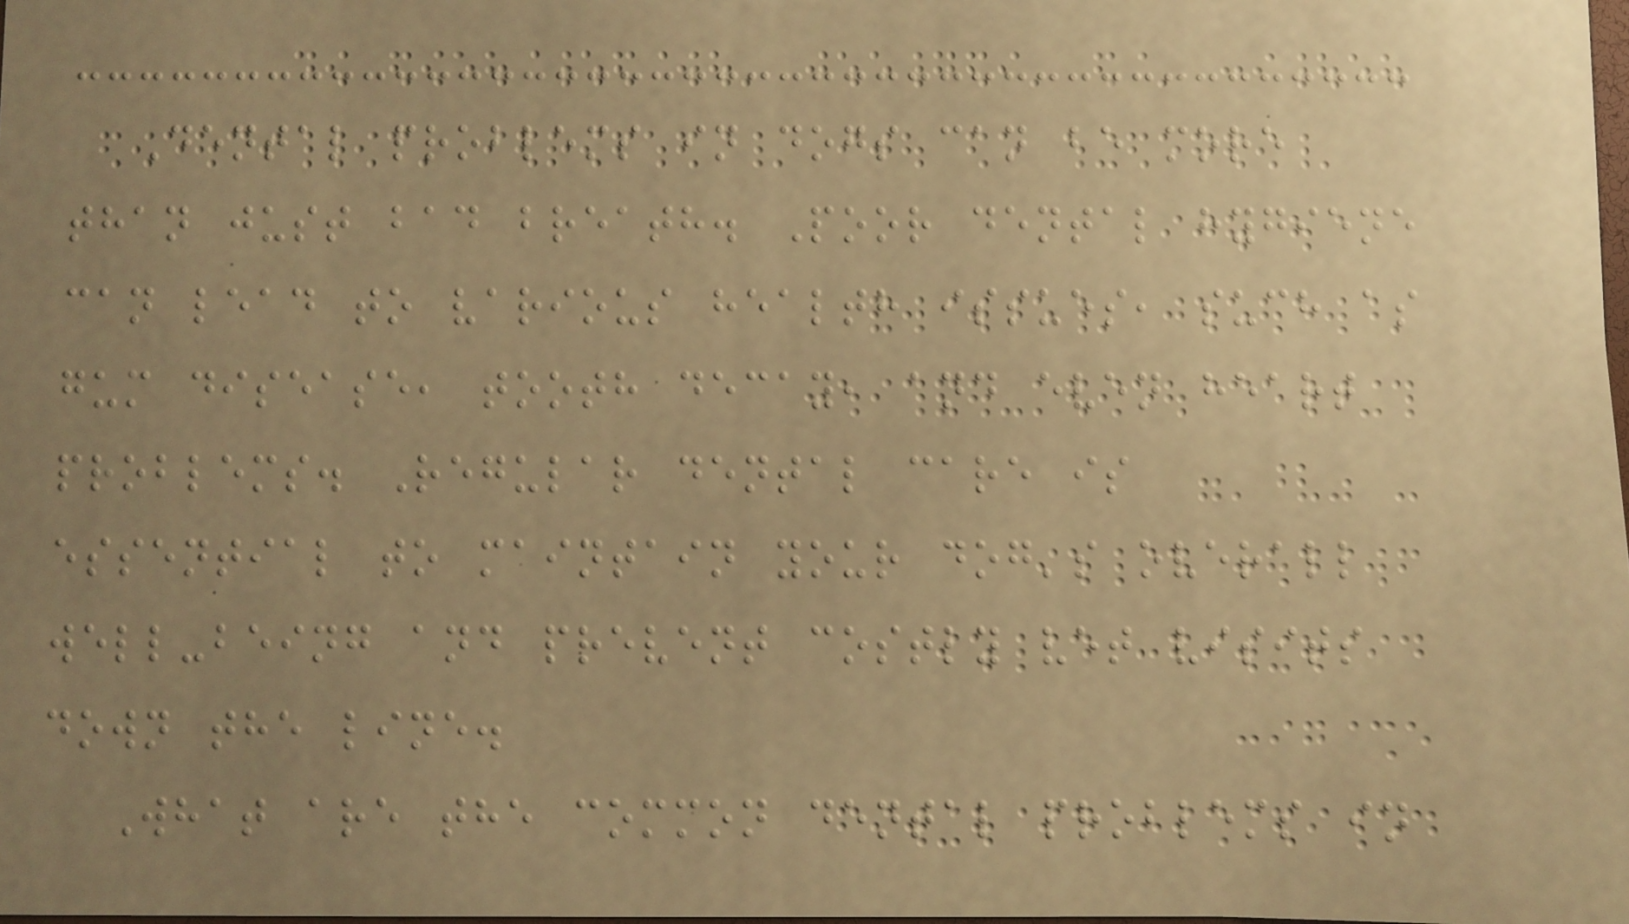Dental problems in dogs can be more
than just bad breath. Poor dental hygiene
can lead to various health issues, such as
gum disease, tooth decay, and even heart
problems. Regular dental care is
essential to maintain your dog's overall
well-being and prevent costly vet visits
down the line.
What are the common dental problems in
